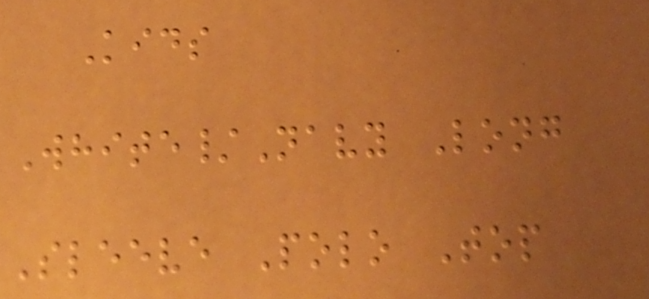Kids
White/Navy Long
Sleeve Polo Top
